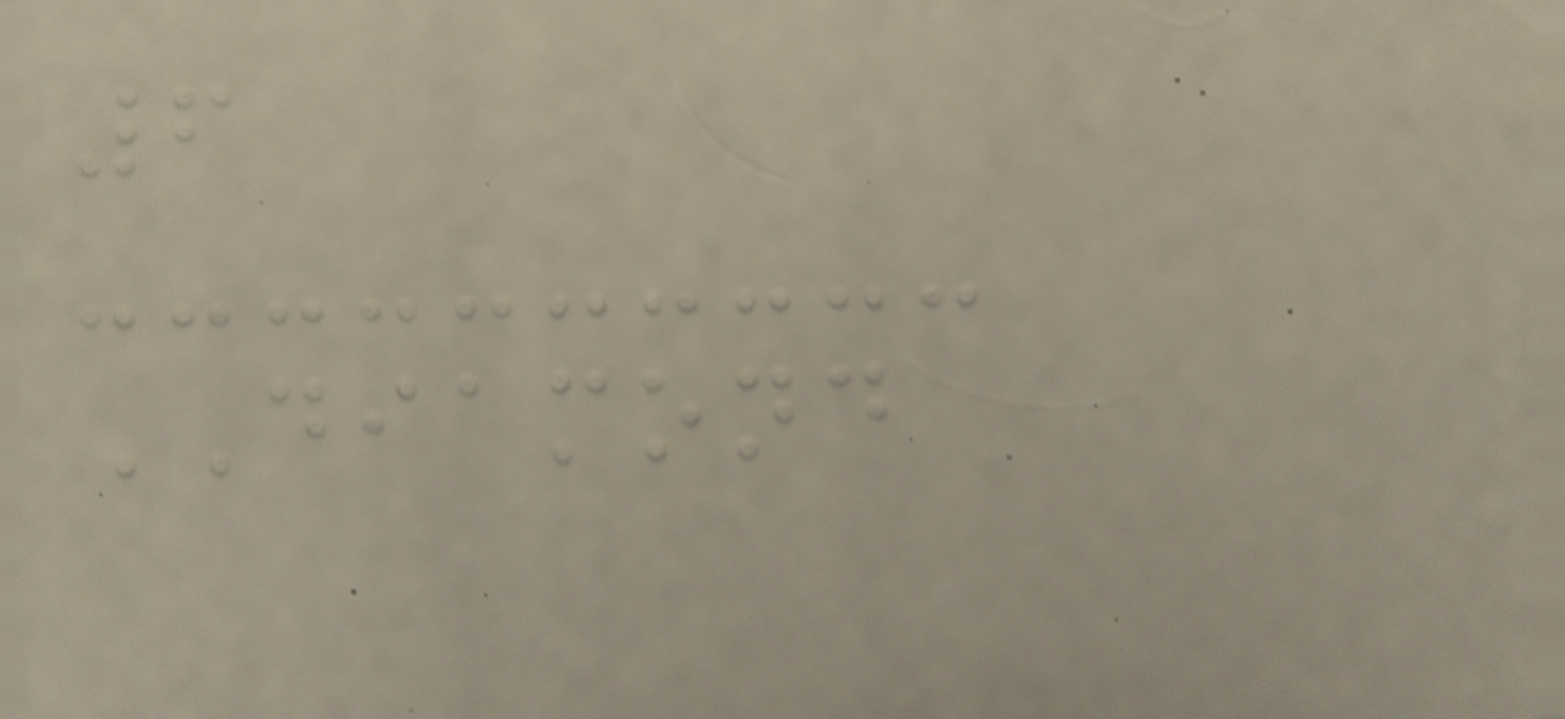6
DIAMOND
